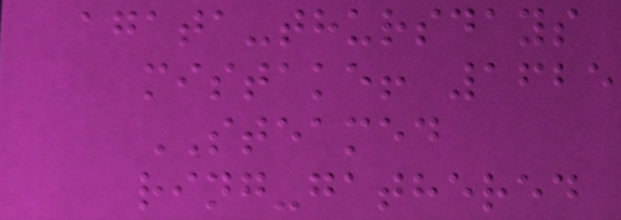agata-thursdays
mistake! 1625
STEAMED
ring-gathered
